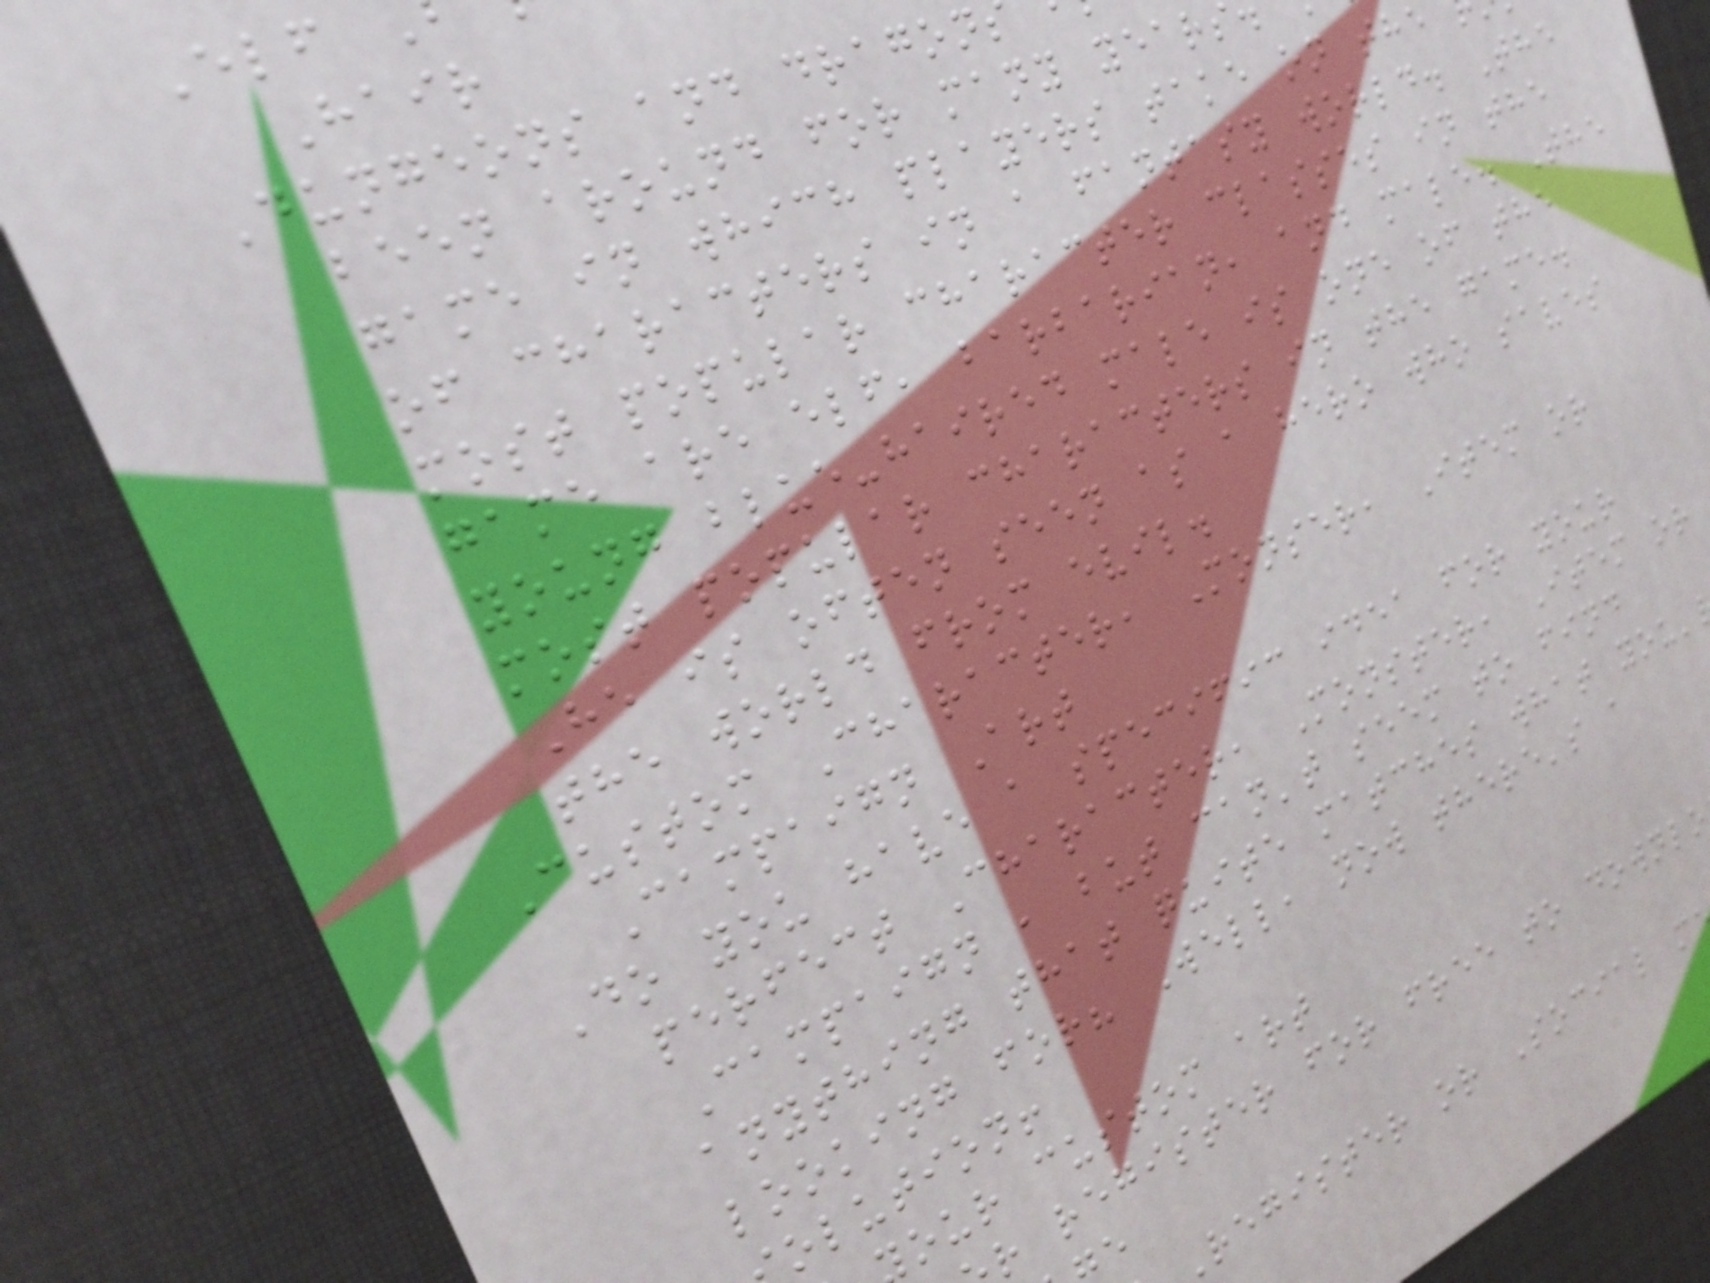Hair
Dungeons and dragon
been around for many years
game in which players take on the
of characters in a fantasy world. The
most popular character classes in the
game are elf, barbarian, and male. The
young blue-haired male is one of the
most popular characters in the game.
He is often seen as a hero who saves
the world from evil.
Custom Character, Monser, Item or
Campaign Art
Do you have a specific idea for your
perfect Character, Monster, Item or
Campaign , but can't seem to find
anything that quite matches what you'
looking for? Well, now there's a
olution!
our custom art
r register for free to downlo
register or Social m
